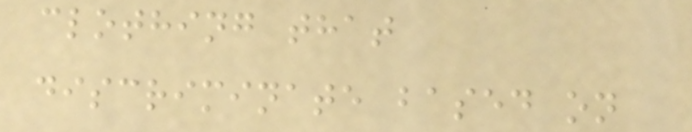clothing that
discriminate based on
